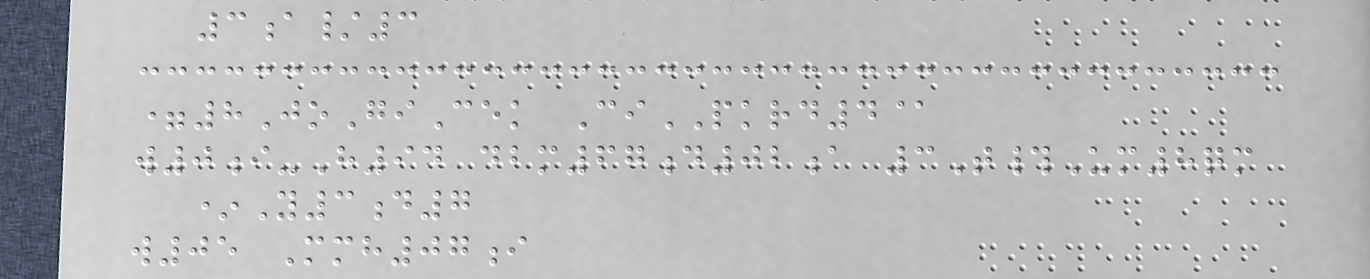3a/3
=8JoGiCek CiPKRD4@
w0i-H94 dbm67d02a 3T#Um8qm
*Y3d7
w05 Mmh07i
